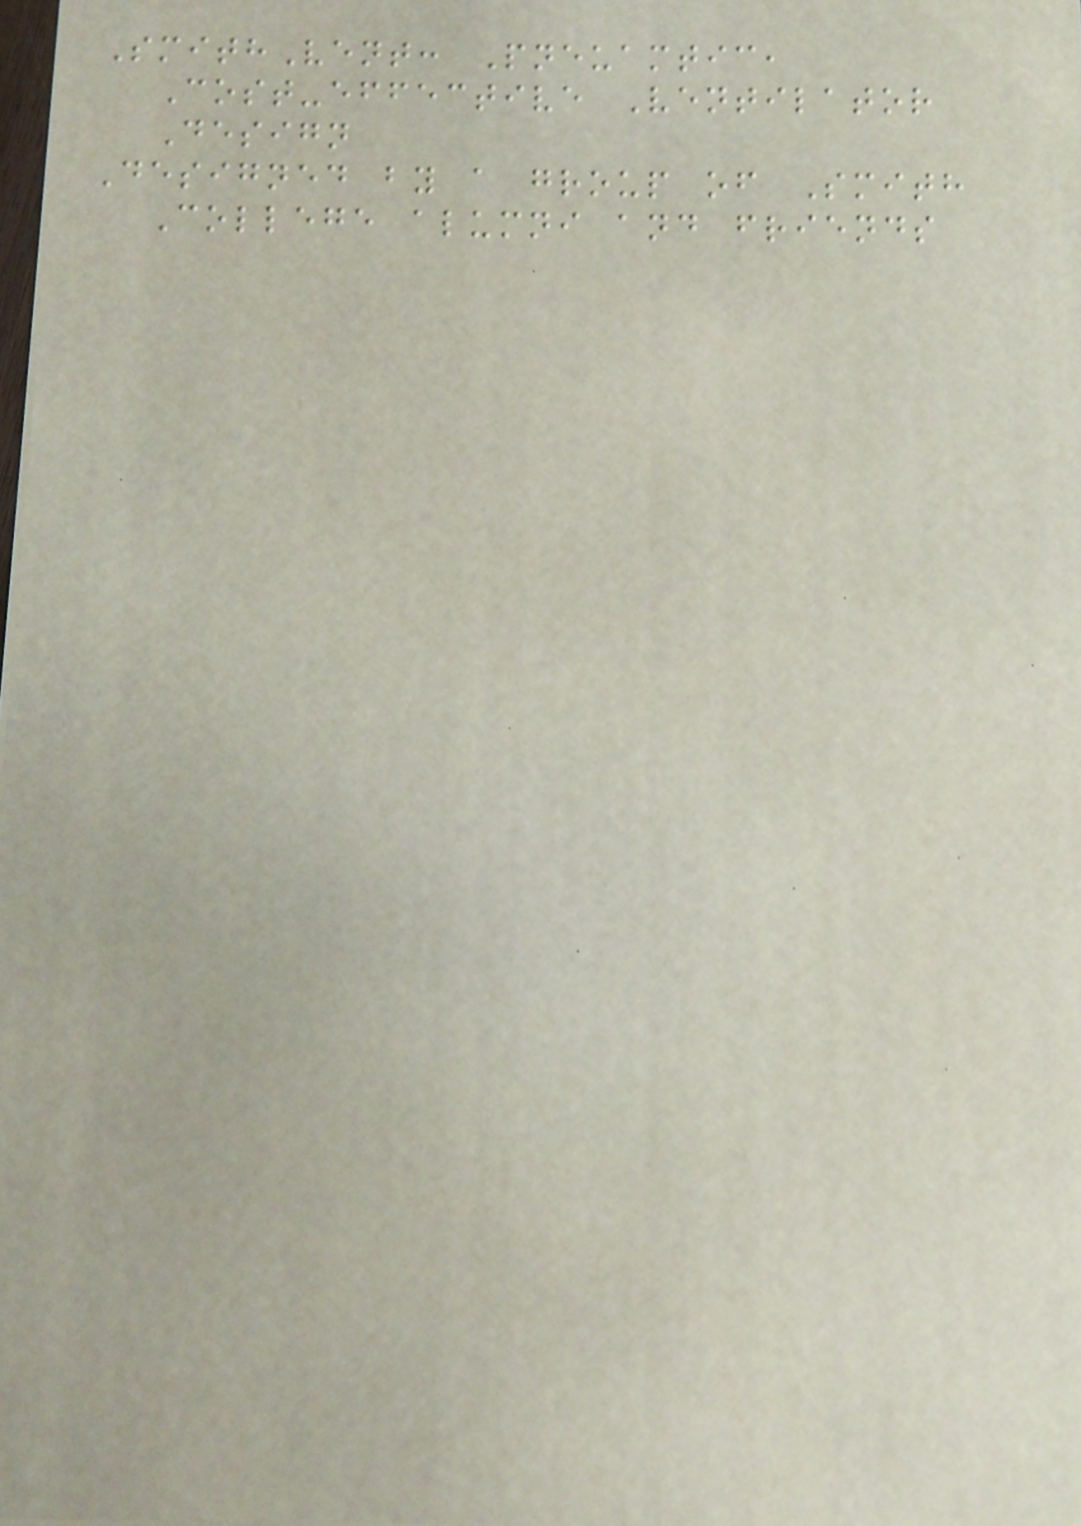SmithVent: Pneuamtic,
Cost-effective Ventilator
Design
Designed by a group of Smith
College alumni and friends
